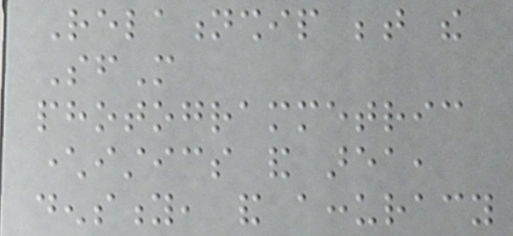Relationship between the
SfM
photogrammetric
characteristics and area,
density, and accuracy
